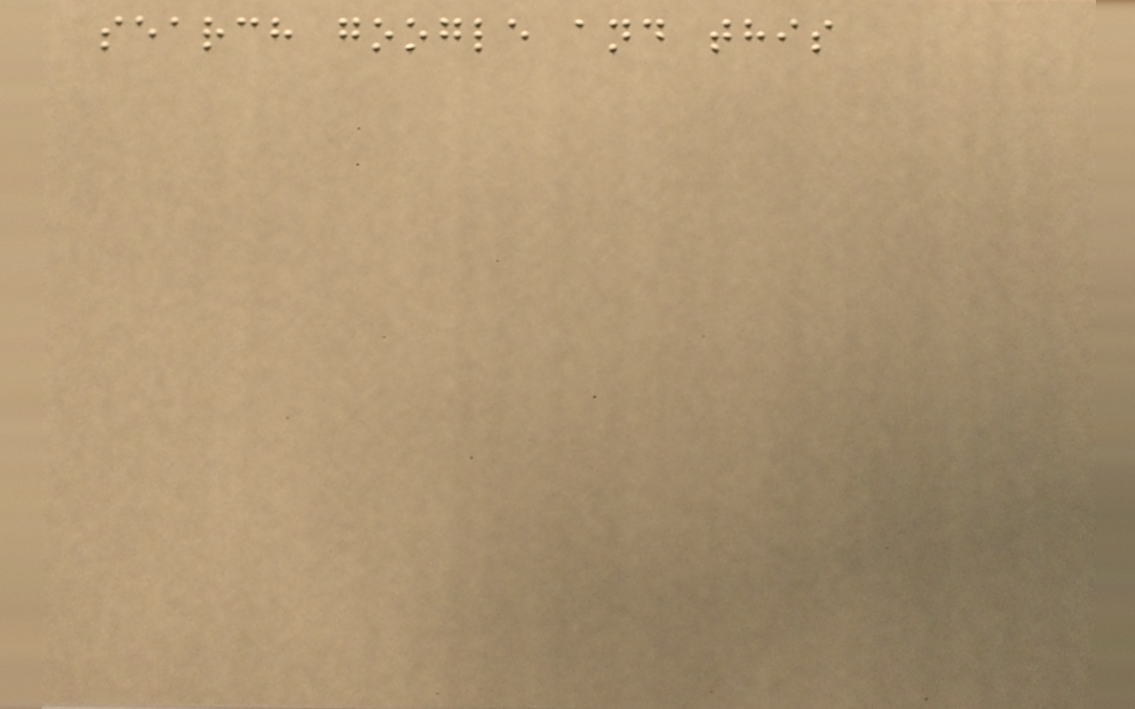search google and this
